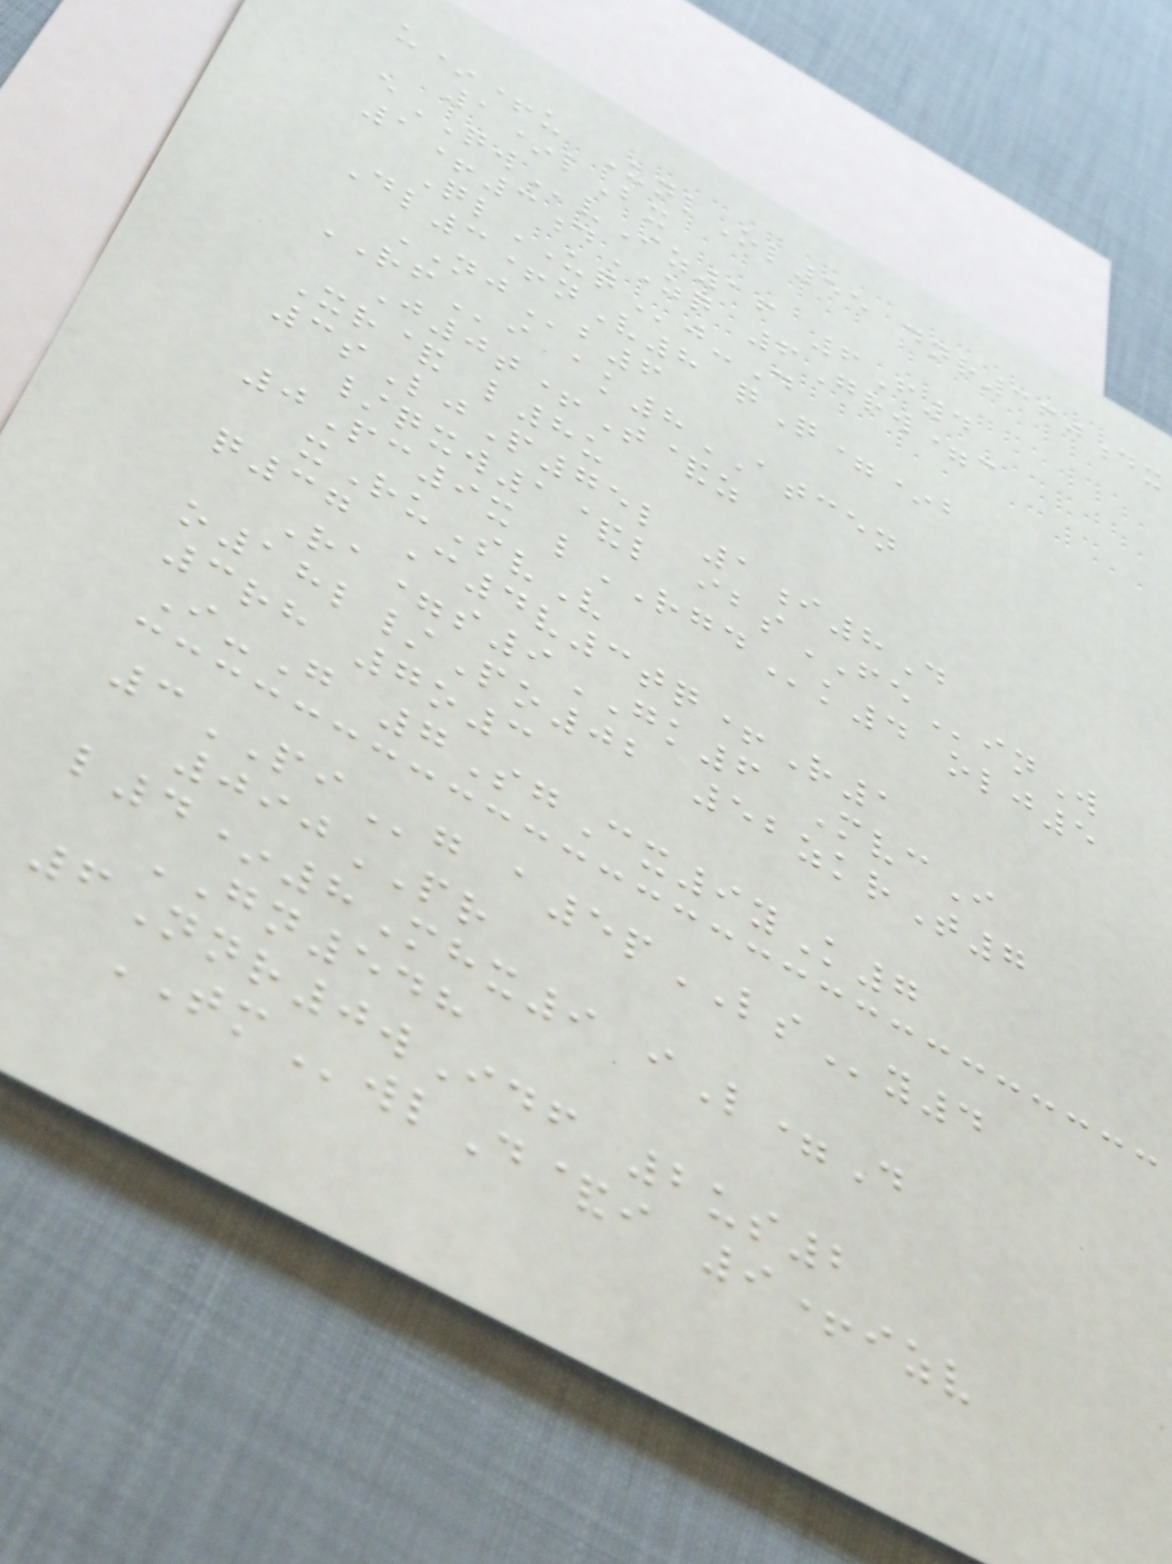u*+u UnlOl55 dnr360dx
1*lBx
eQWvIz16 6F4
1+3dZQ 6Grw=c
QlUQj-D
Dl3+nV8 qQ=*b
NJb6
RFi ak8ATCEN
J0t+T&z
Xr& l8u
3sLjP75l 1i8D
/qxw1&l ibsFEinW
0Pc9x lRGDk4 olj5
xRuSvV
q37 C4v3tq+R1
Ra=s9GK6 MvcI
o18l/Po02 52zkrT7
3rh 7o3
I-G 7SgCx9yK7
3PIg a5pLSy4
090PR
l4*8Mhx9 iL=D
GN548
6Nnr0wIdf 2us2
TMwlD&i 9+izv
